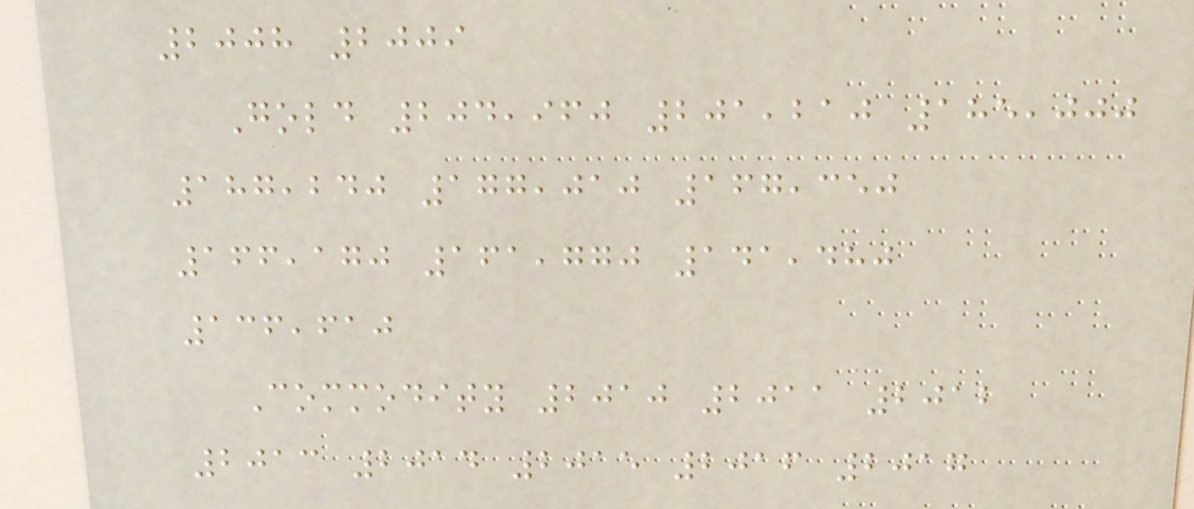2008 2009
Gold 204,960 201,210 185,000
187,240 177,010 167,350
166,170 161,770 141,480
136,610
Commodity 2010 2011 2012
2013 2014 2015 2016 2017
